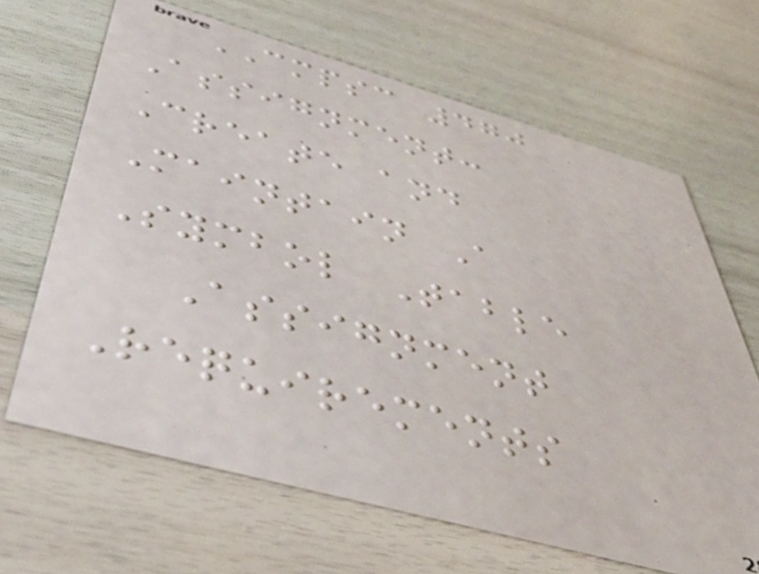CMPSC 470
Assignment:
Create and
Maintain A
Symbol Table
Assignment
Requirements
